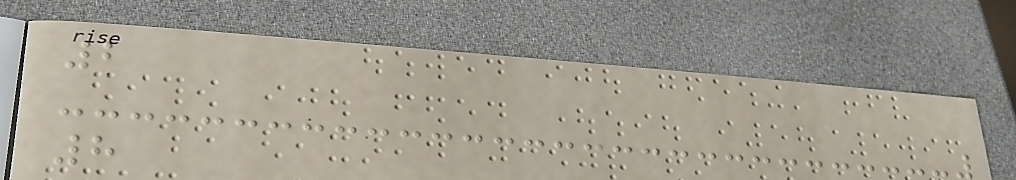2
8
